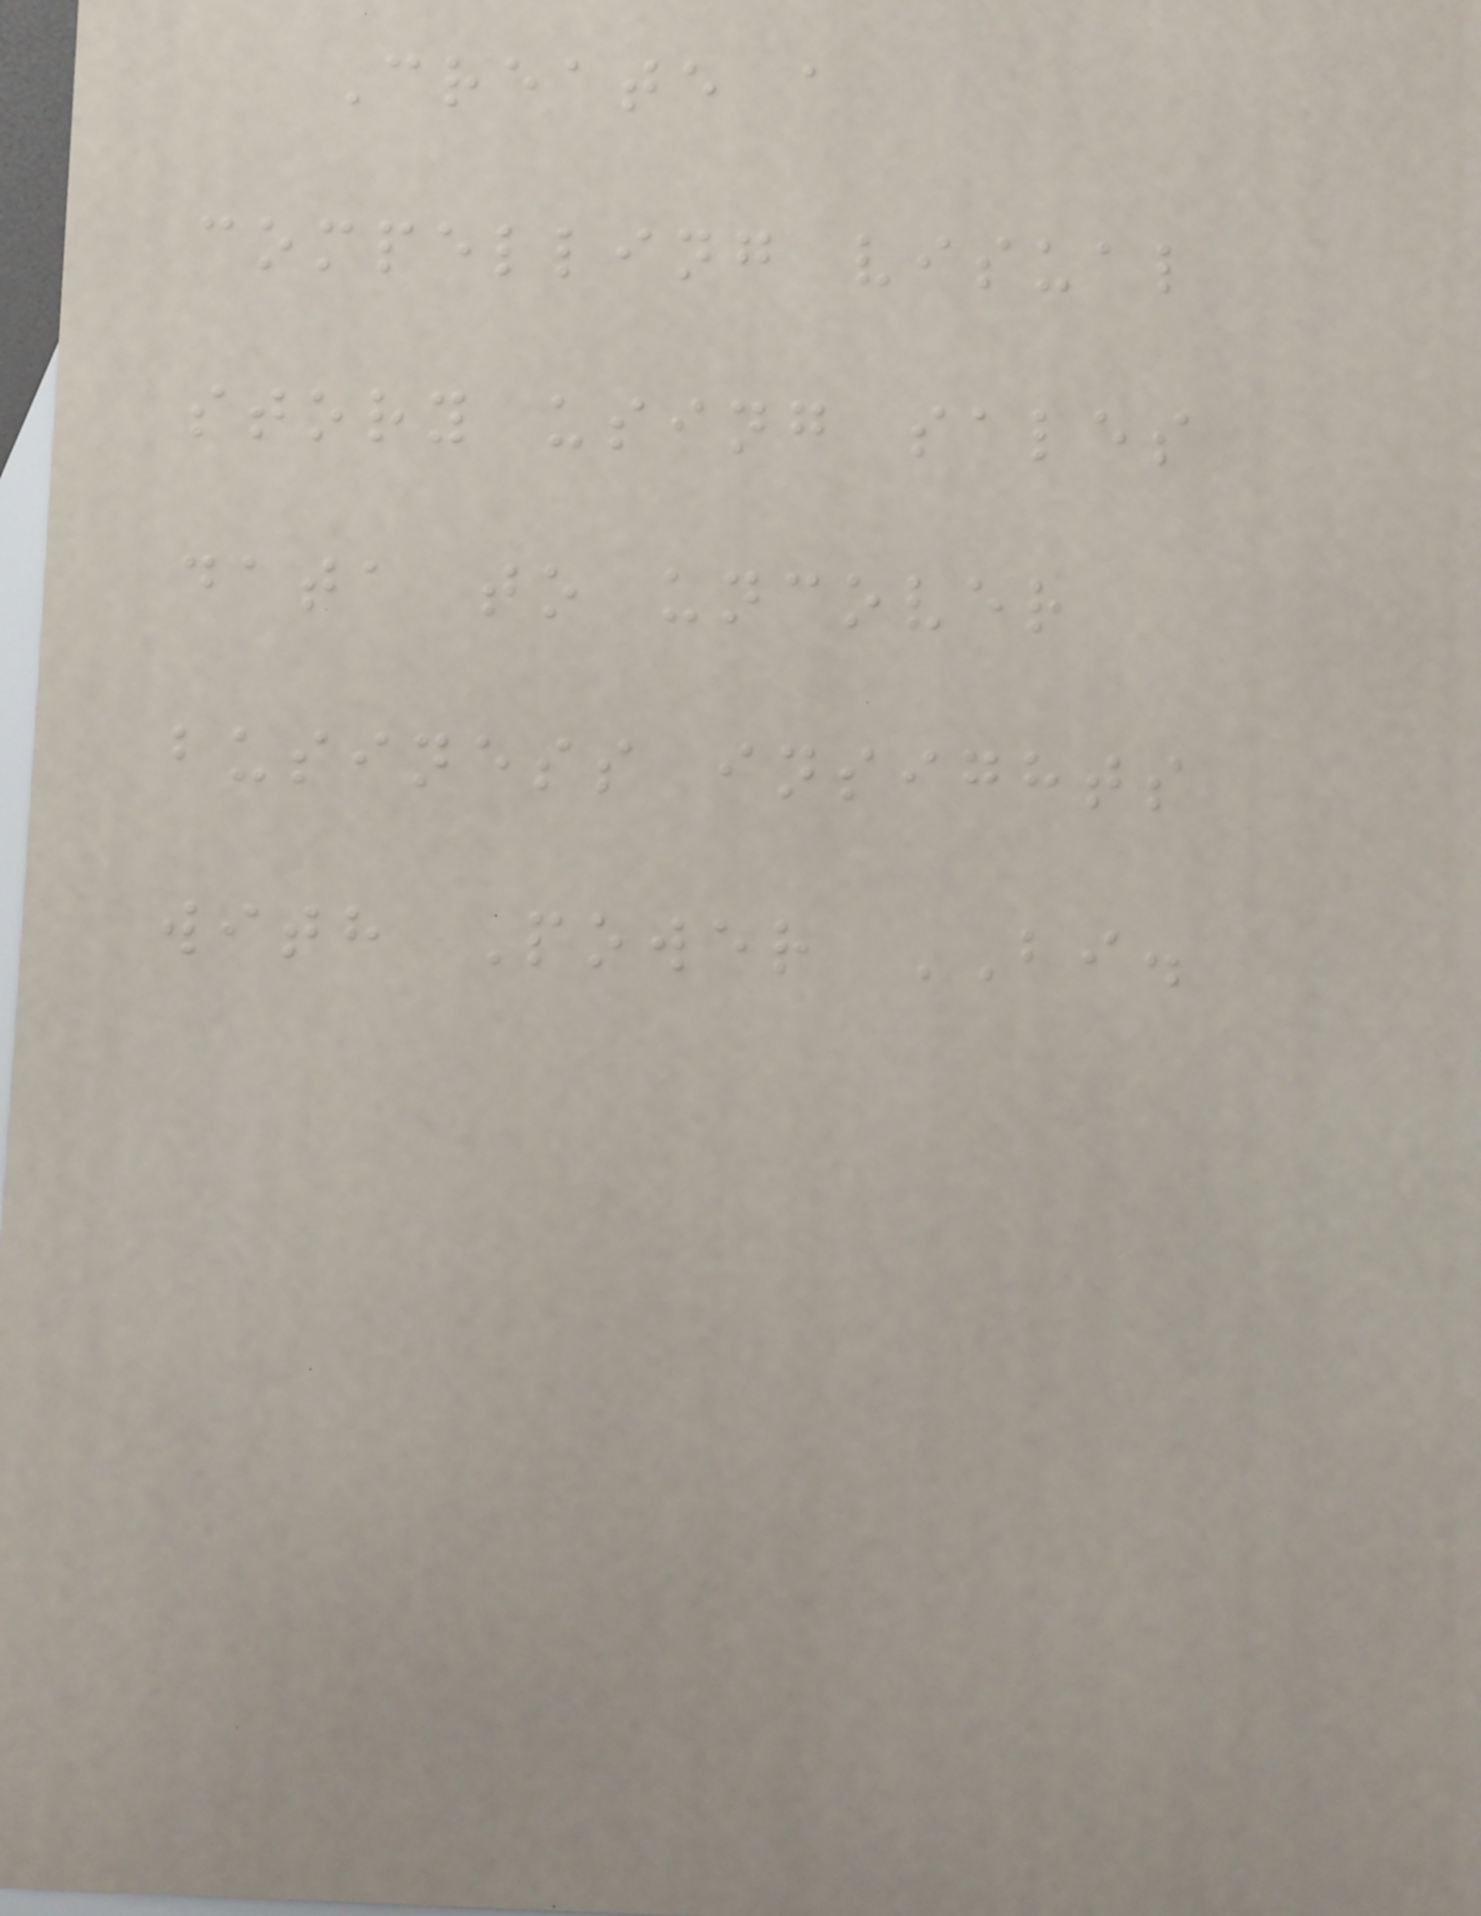Create a
compelling visual
story using sales
data to uncover
business insights
with Power BI.
